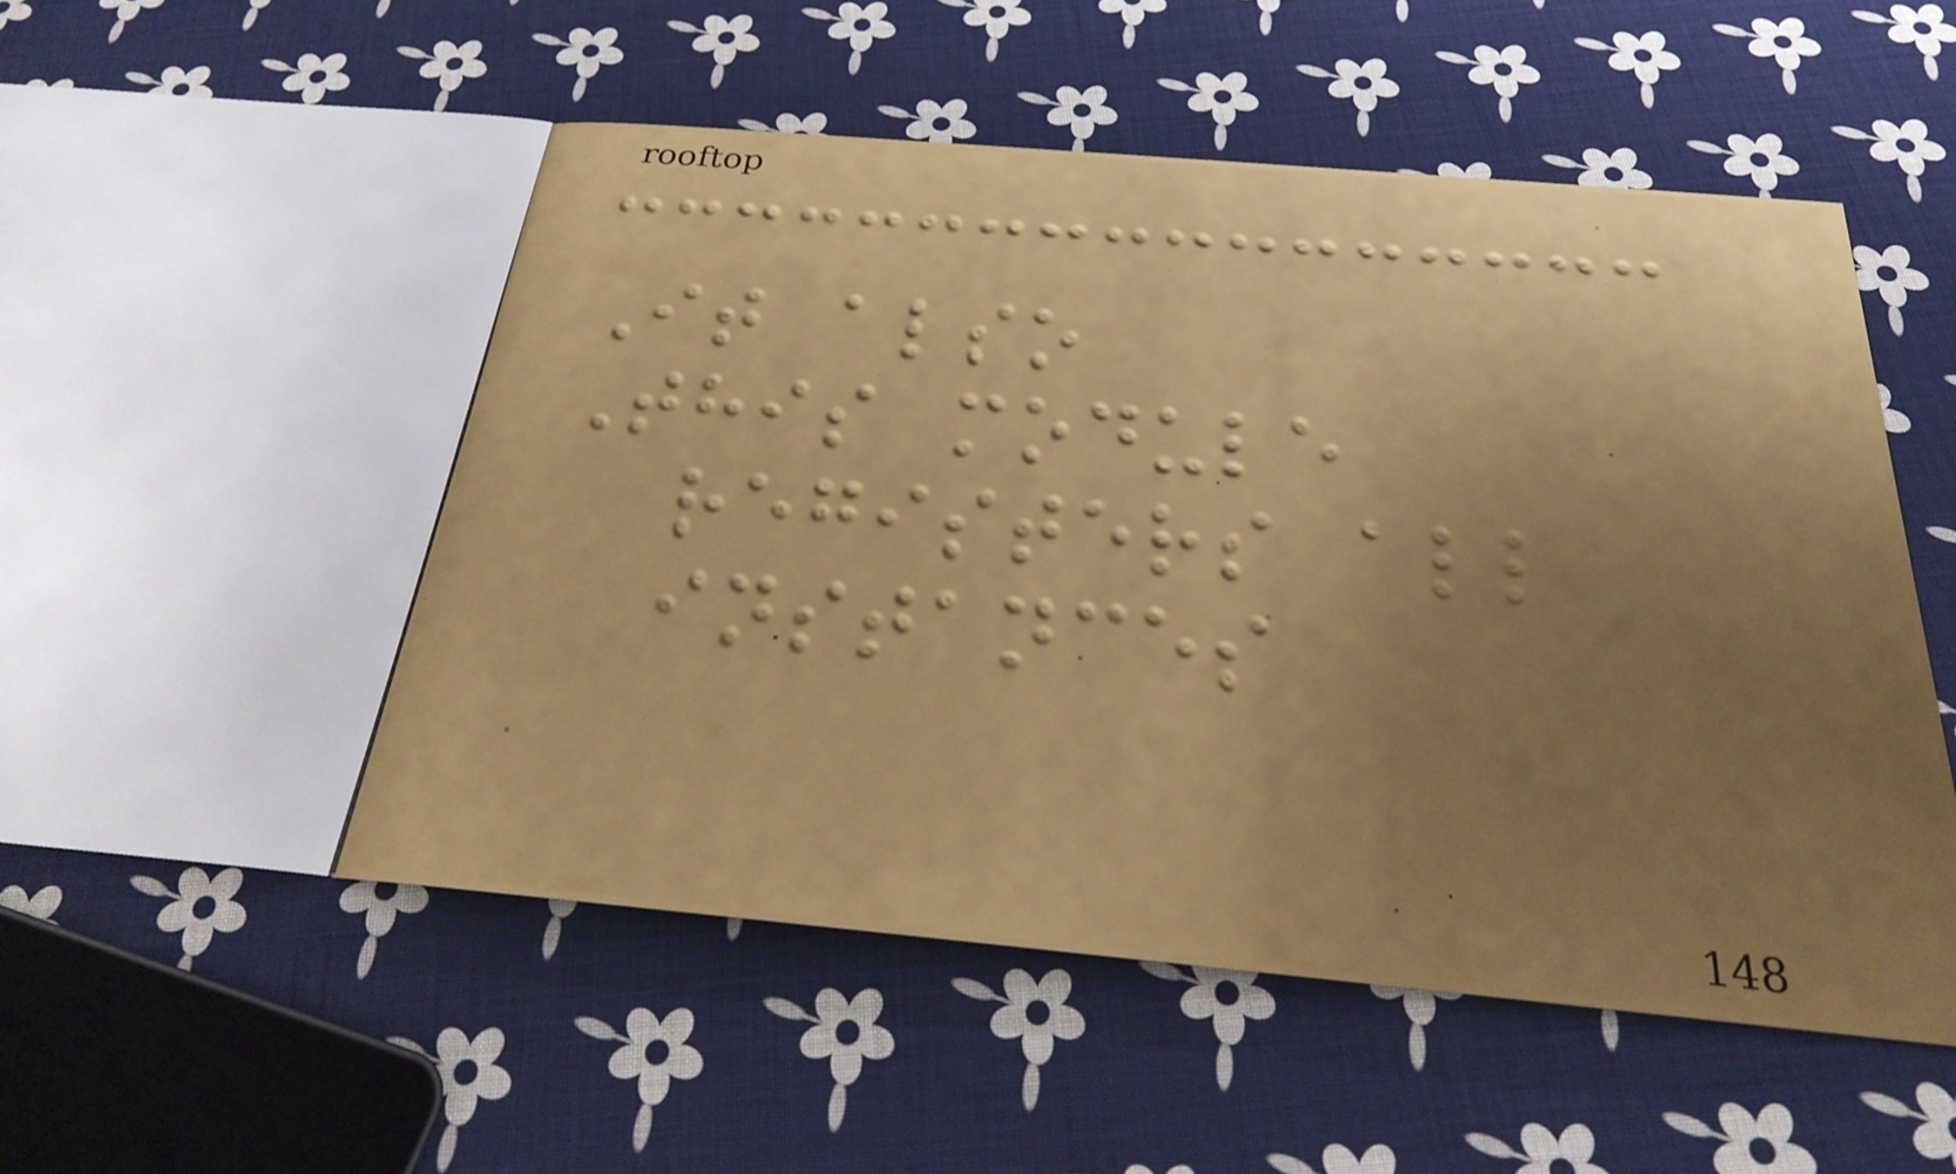It also
This module
registers all
instances
